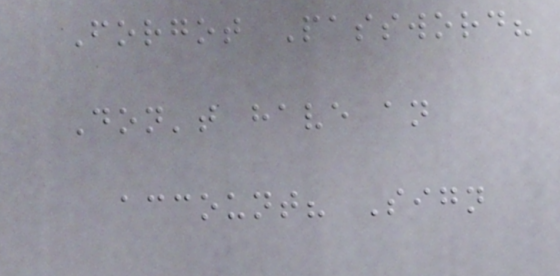Forgot Password?
Don't have an
account? Sign
